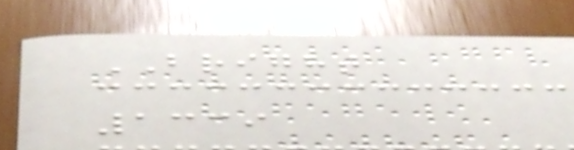BRIGHT
1339
